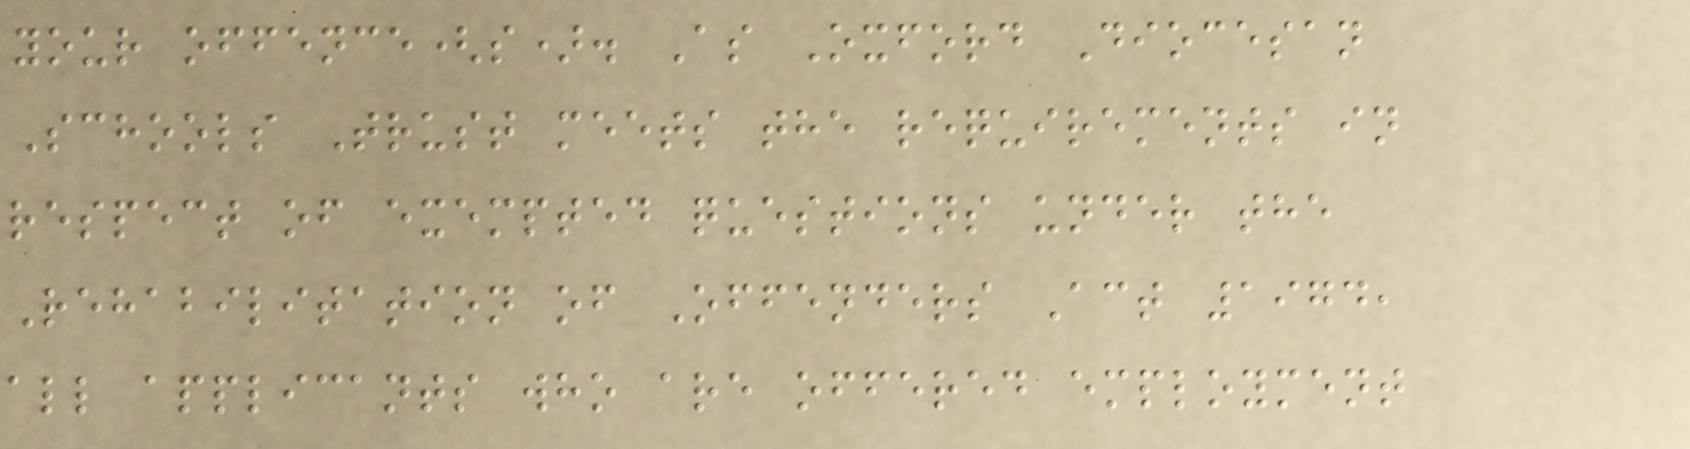your offence(s). As Oxford Diocesan
Schools Trust meets the requirements in
respect of exempted questions under the
Rehabilitation of Offenders Act 1974,
all applicants who are offered employment
